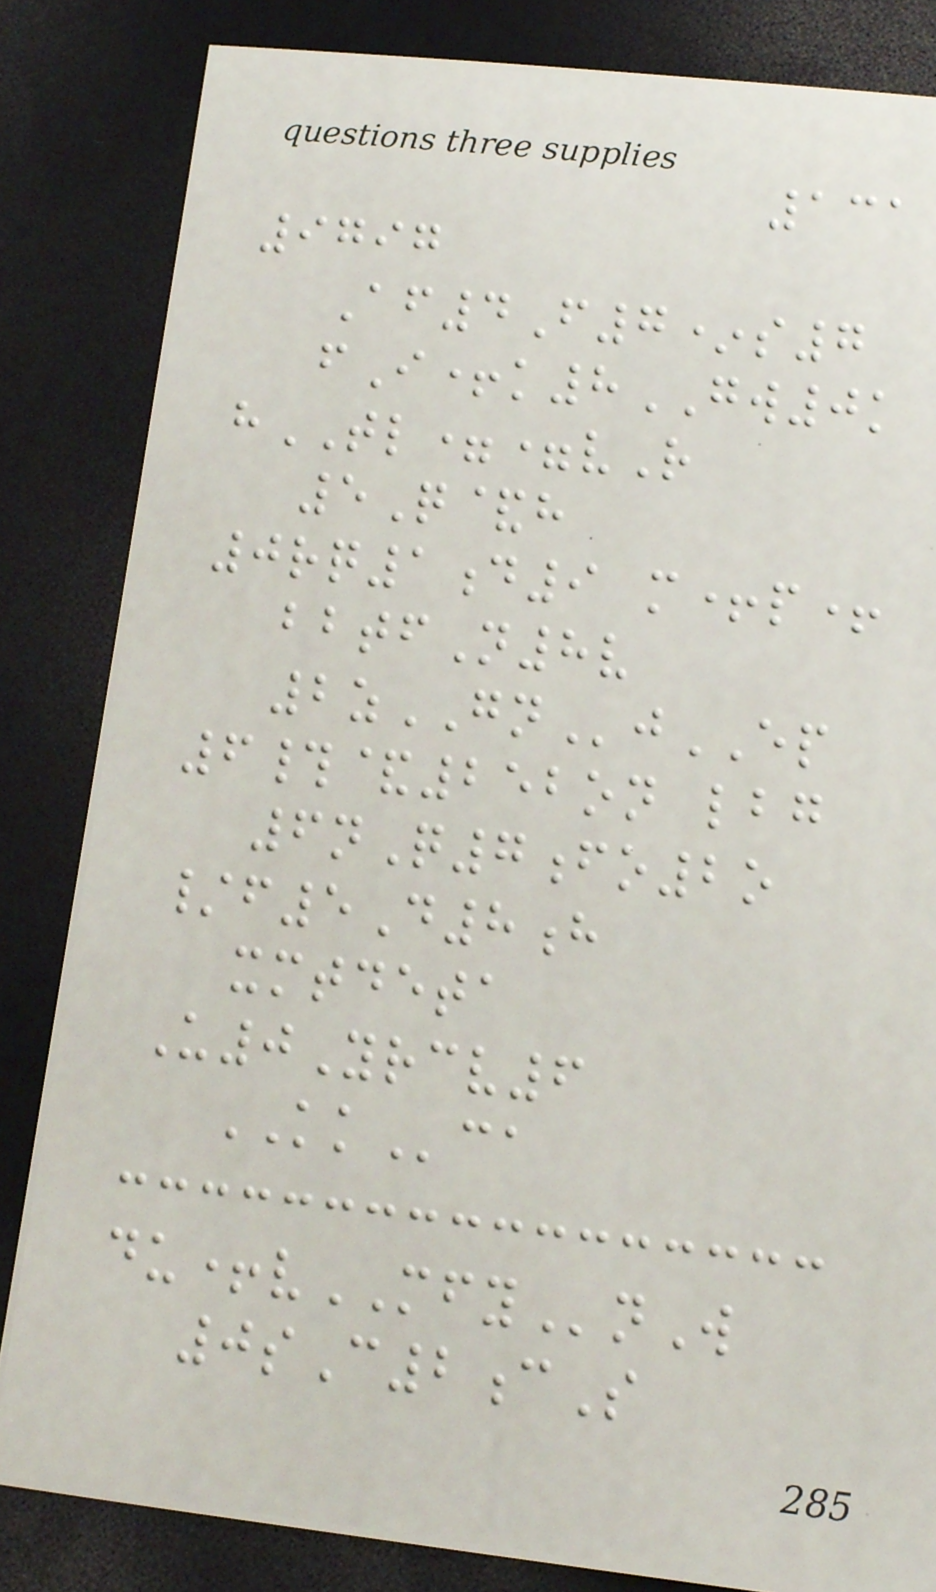131
9797
Af4F7*s7
fI+k8GW0k
hTL==vR
5Q&h
0rq1d9 m+p+
bbtfN8v
2zGNjEP
6#&252on lbg
6nQ7fo2o
/f5D8h
xmtdeta
U0Yrcv6
KKca
du+vMFYnW
0sC2cS
